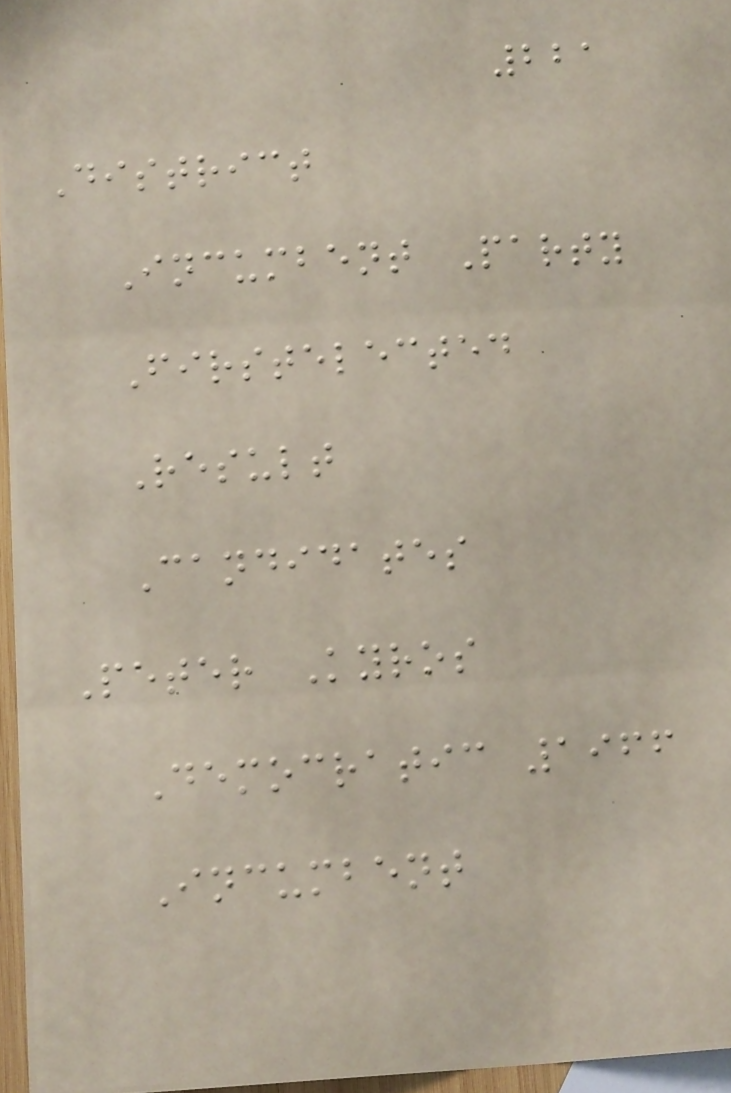221
District
Incumbent Party
Firstelected
Result
Candidates
Peter Kyros
Democratic 1966
Incumbent
